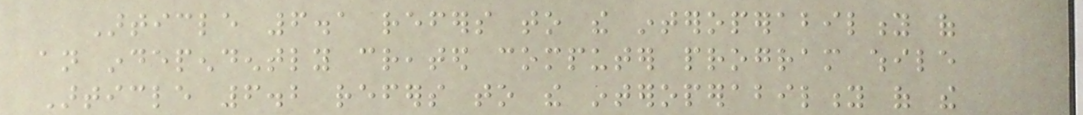Article 6.1 refers to the interoperability of
an independently created computer program while
Article 6.2 refers to the interoperability of the
